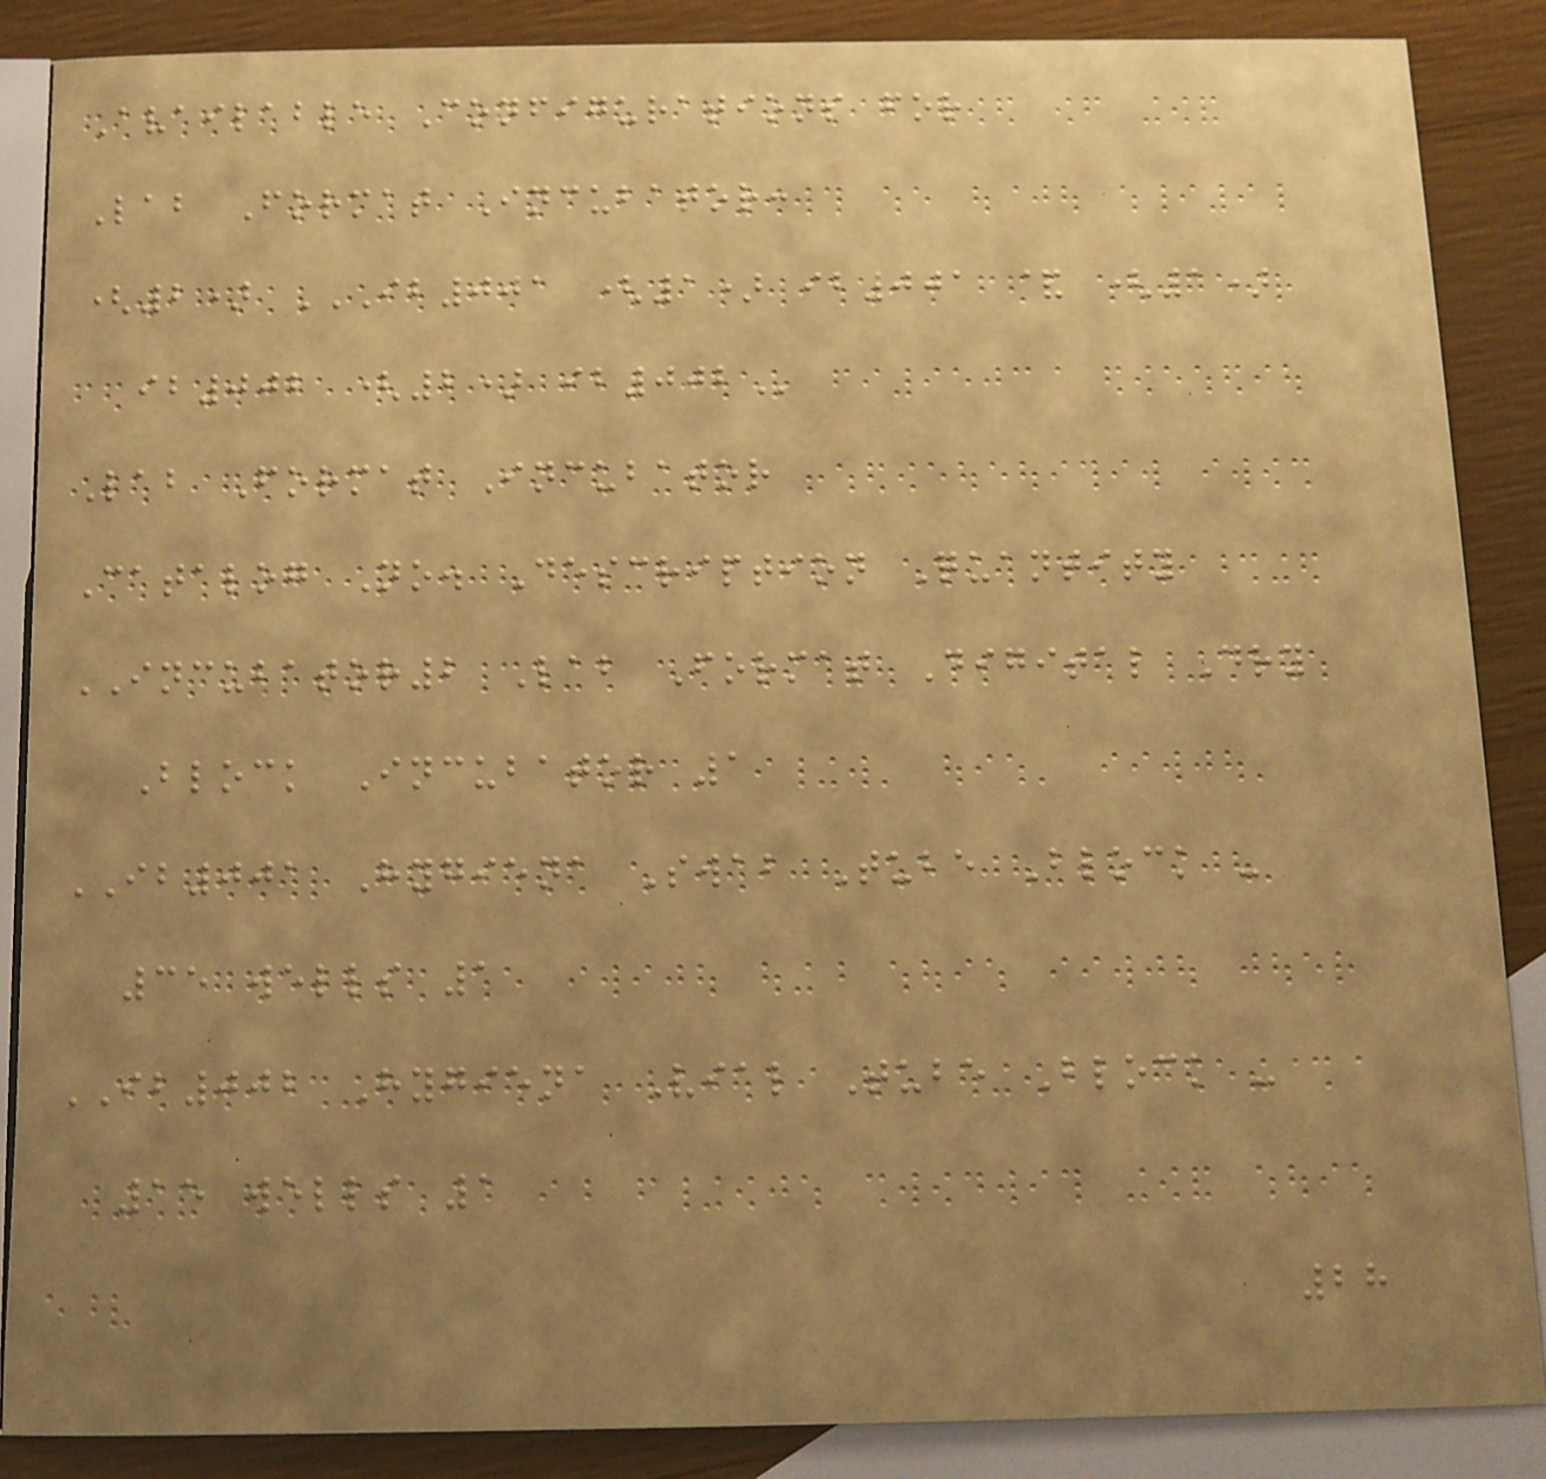Available Configurations for
Lab Format Incubator:
(2) IB001 (1) IB001 & (1)
IB002 (2) IB002
Lab Format Incubator
Catalog No. Description Quantity
INCUBATOR2 Lab Format Digital Dry
Block Incubator 1
IB001 Hygiena Swab Tube Block -
35 wells 1
IB002 Hygiena Vial Tube Block -
15 wells 1
28
